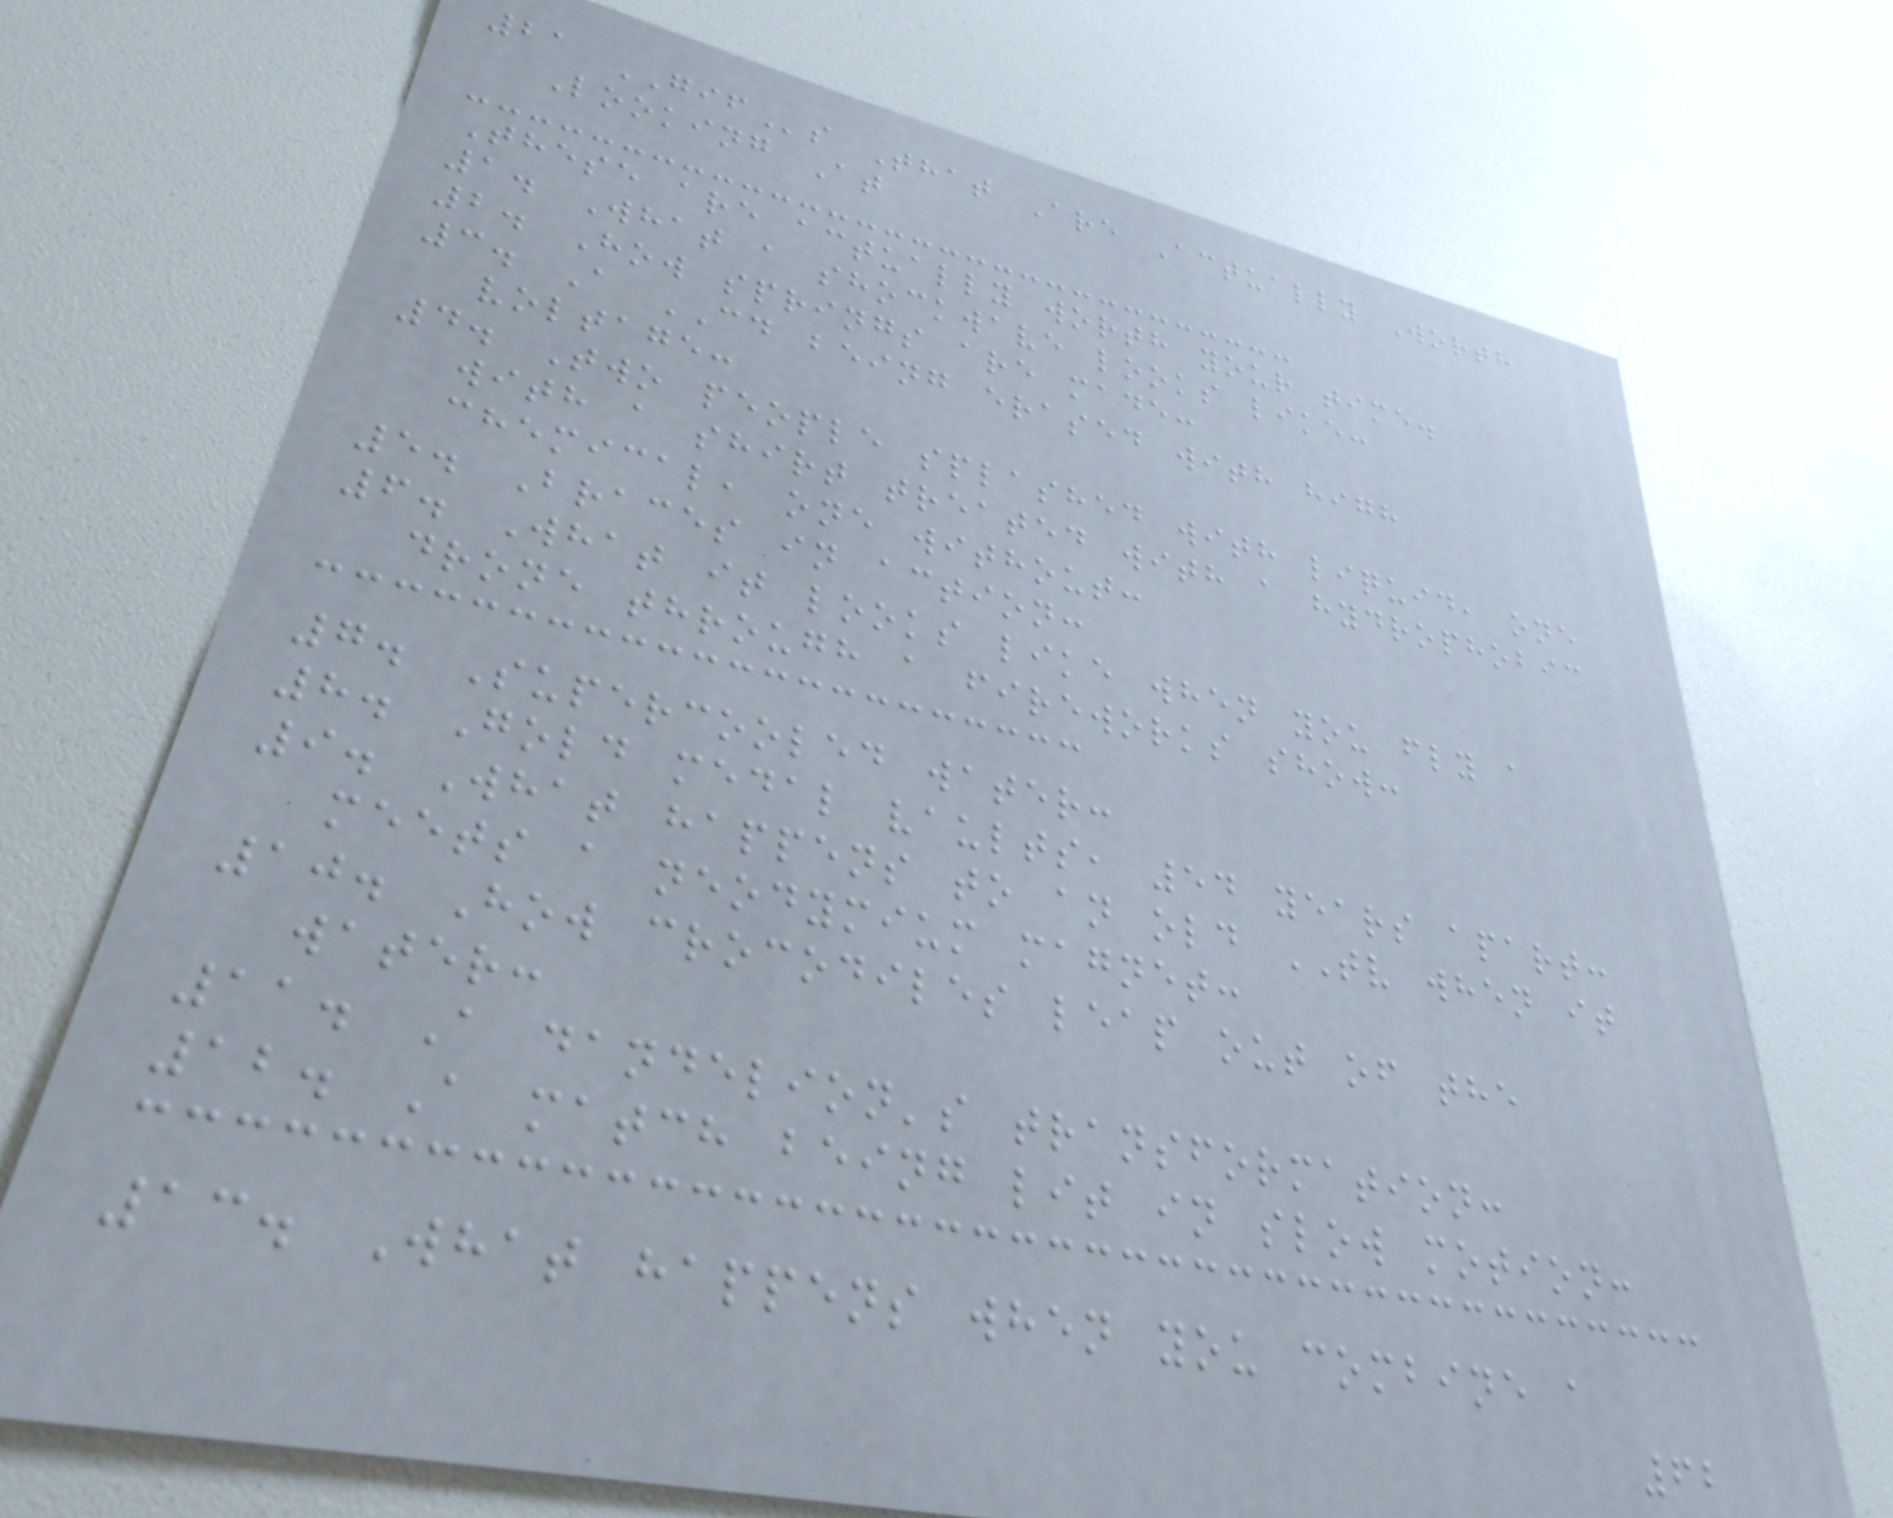21 GIFs That Are Actually Worth
Looking At
These are actually worth your time.
1. What a shockwave looks like:
2. How springs are made:
3. A CD being erased with high
voltage:
4. Two people splashed with liquid, one
with a shirt treated with a hydrophobic
chemical, one without:
5. Braces in action:
6. What it looks like when you fly a
drone through a fireworks show:
7. Supercooled water:
8. Gold medal vaults, 54 years apart:
9. What happens to an old TV when it
meets a neodymium magnet:
10. How crocodiles leap out of the
water:
11. A dandelion's transformation:
12. A match being lit in slow motion:
13. What happens when you combine a
62
